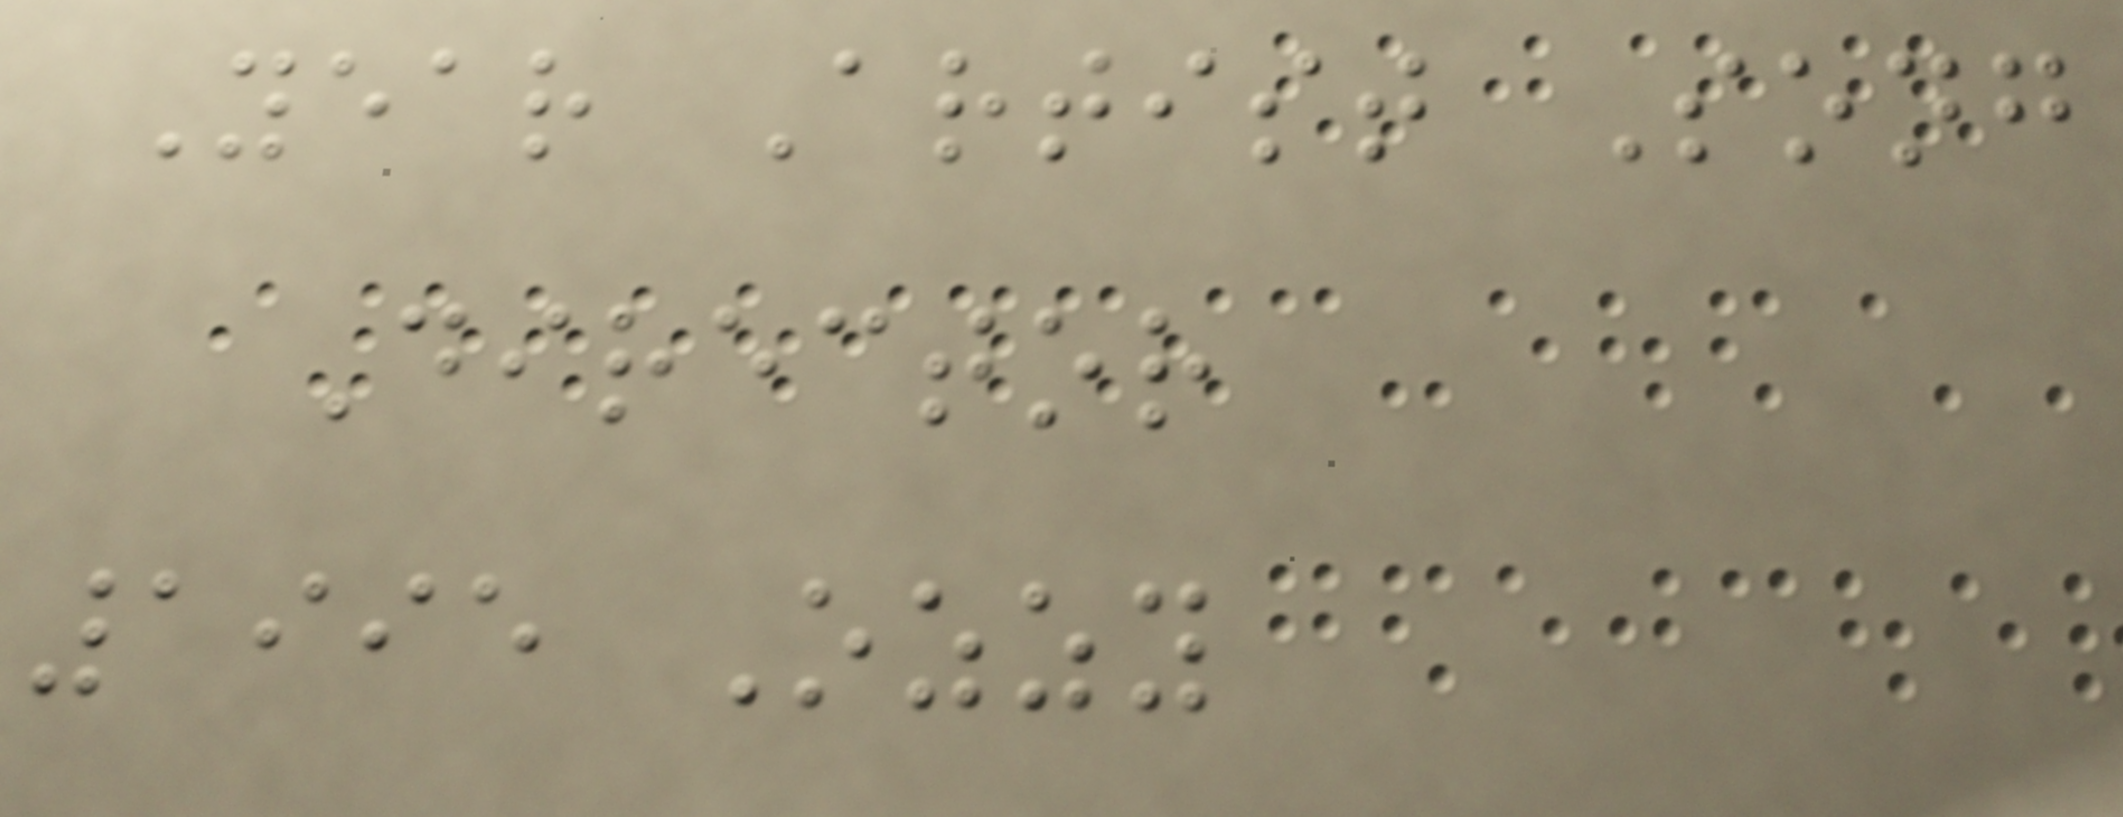Year Artist Song
Director
1995 Ozzy
